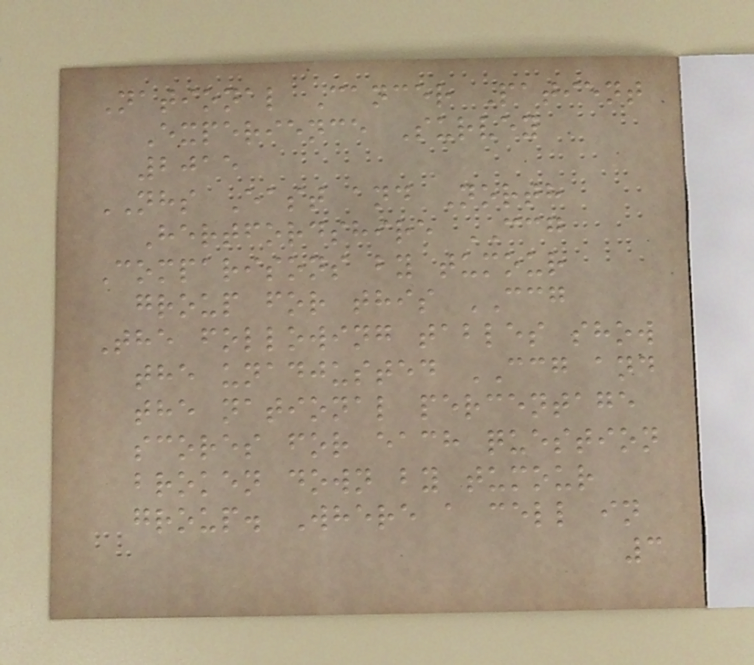National Cancer Patient
Experience Survey
2015
NHS East and North
Hertfordshire CCG
Comparisons by tumour
group for this CCG
The following tables show
the unadjusted CCG and
the national percentage
scores for each question
broken down by tumour
group. Where a cell in
3
